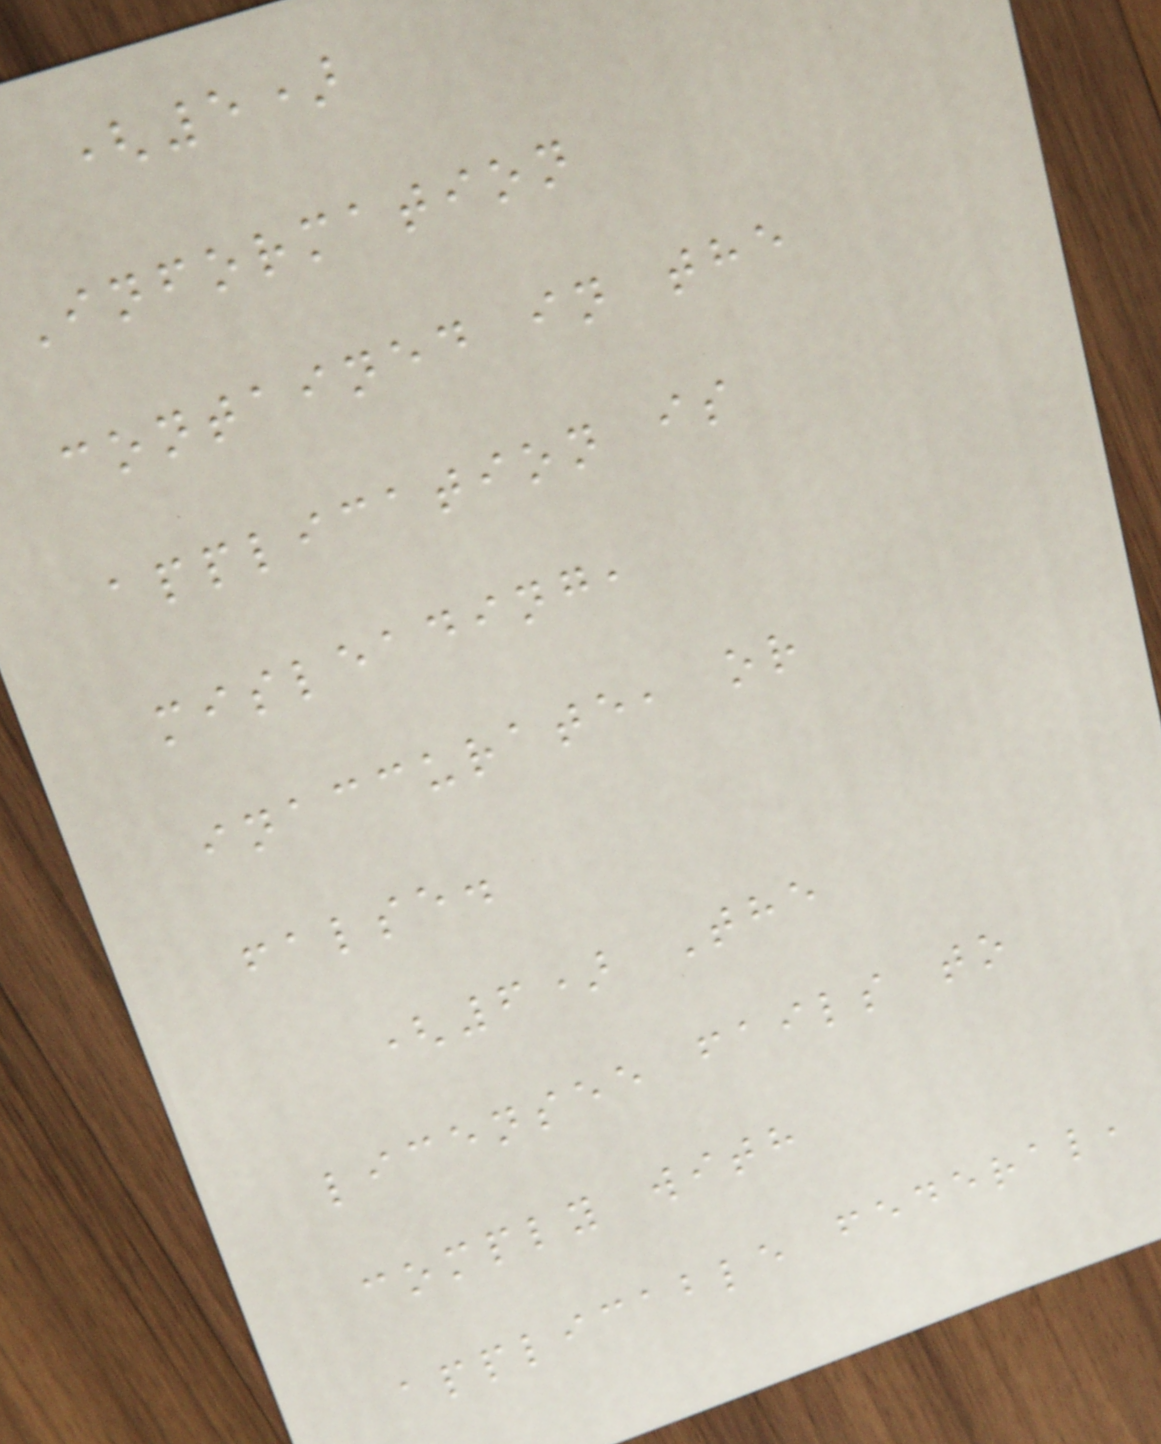(5)
Information
contained in the
application is
misleading,
inaccurate, or
false.
(6) The
licensee fails to
comply with
applicable federal,
